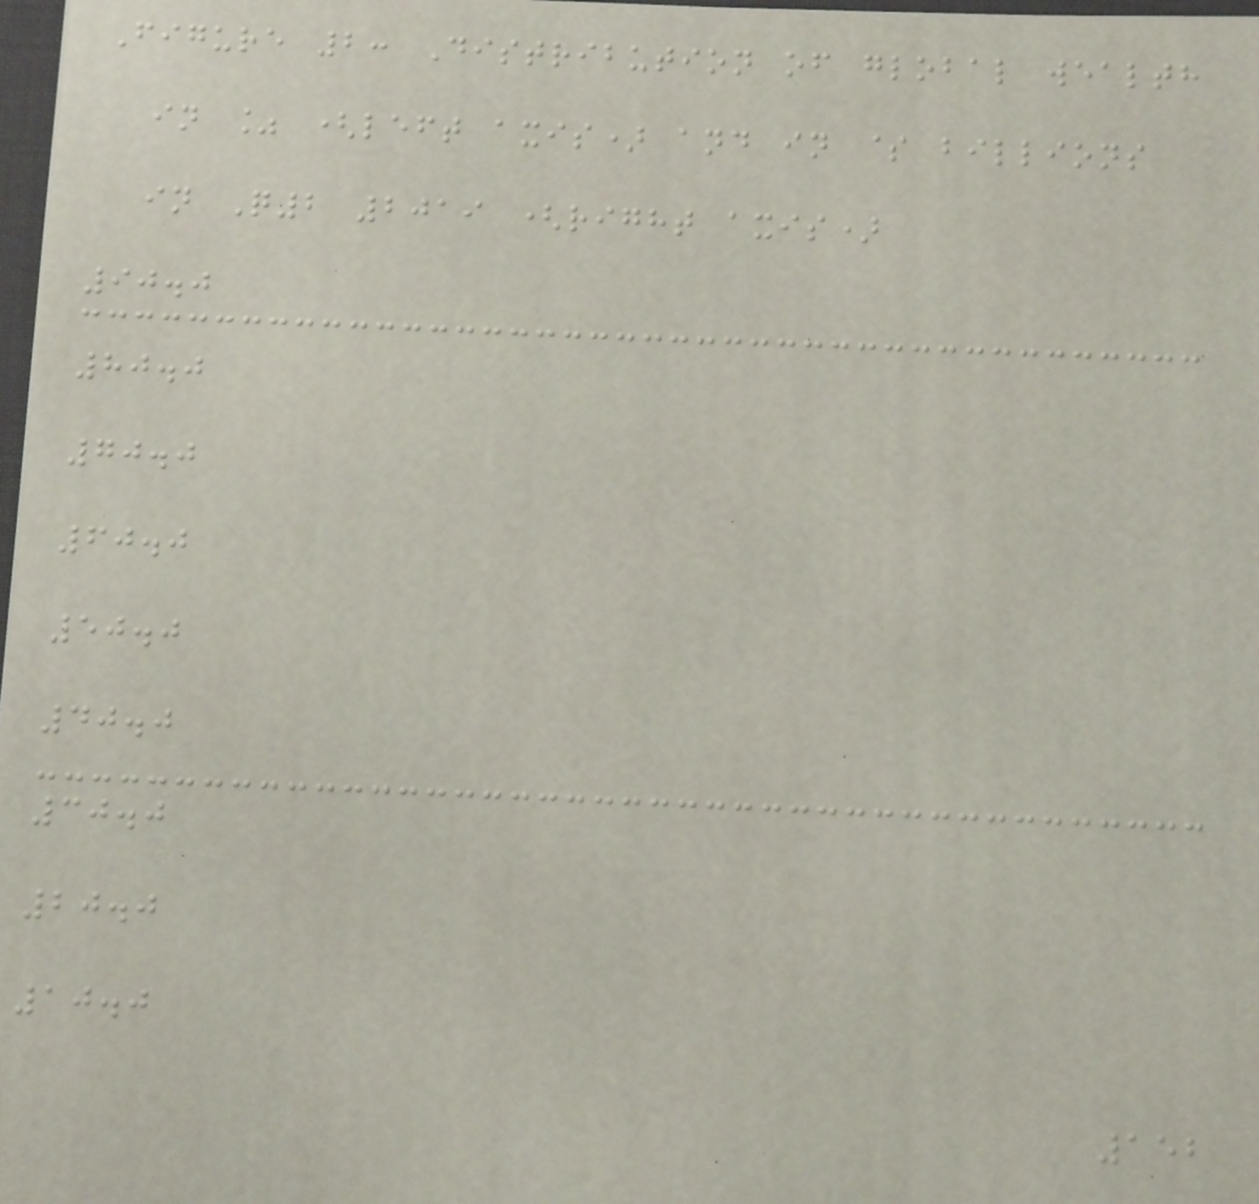Figure 2: Distribution of global wealth
in % (left axis) and in $ billions
in Q2 2019 (right axis)
90.0
80.0
70.0
60.0
50.0
40.0
30.0
20.0
10.0
152
